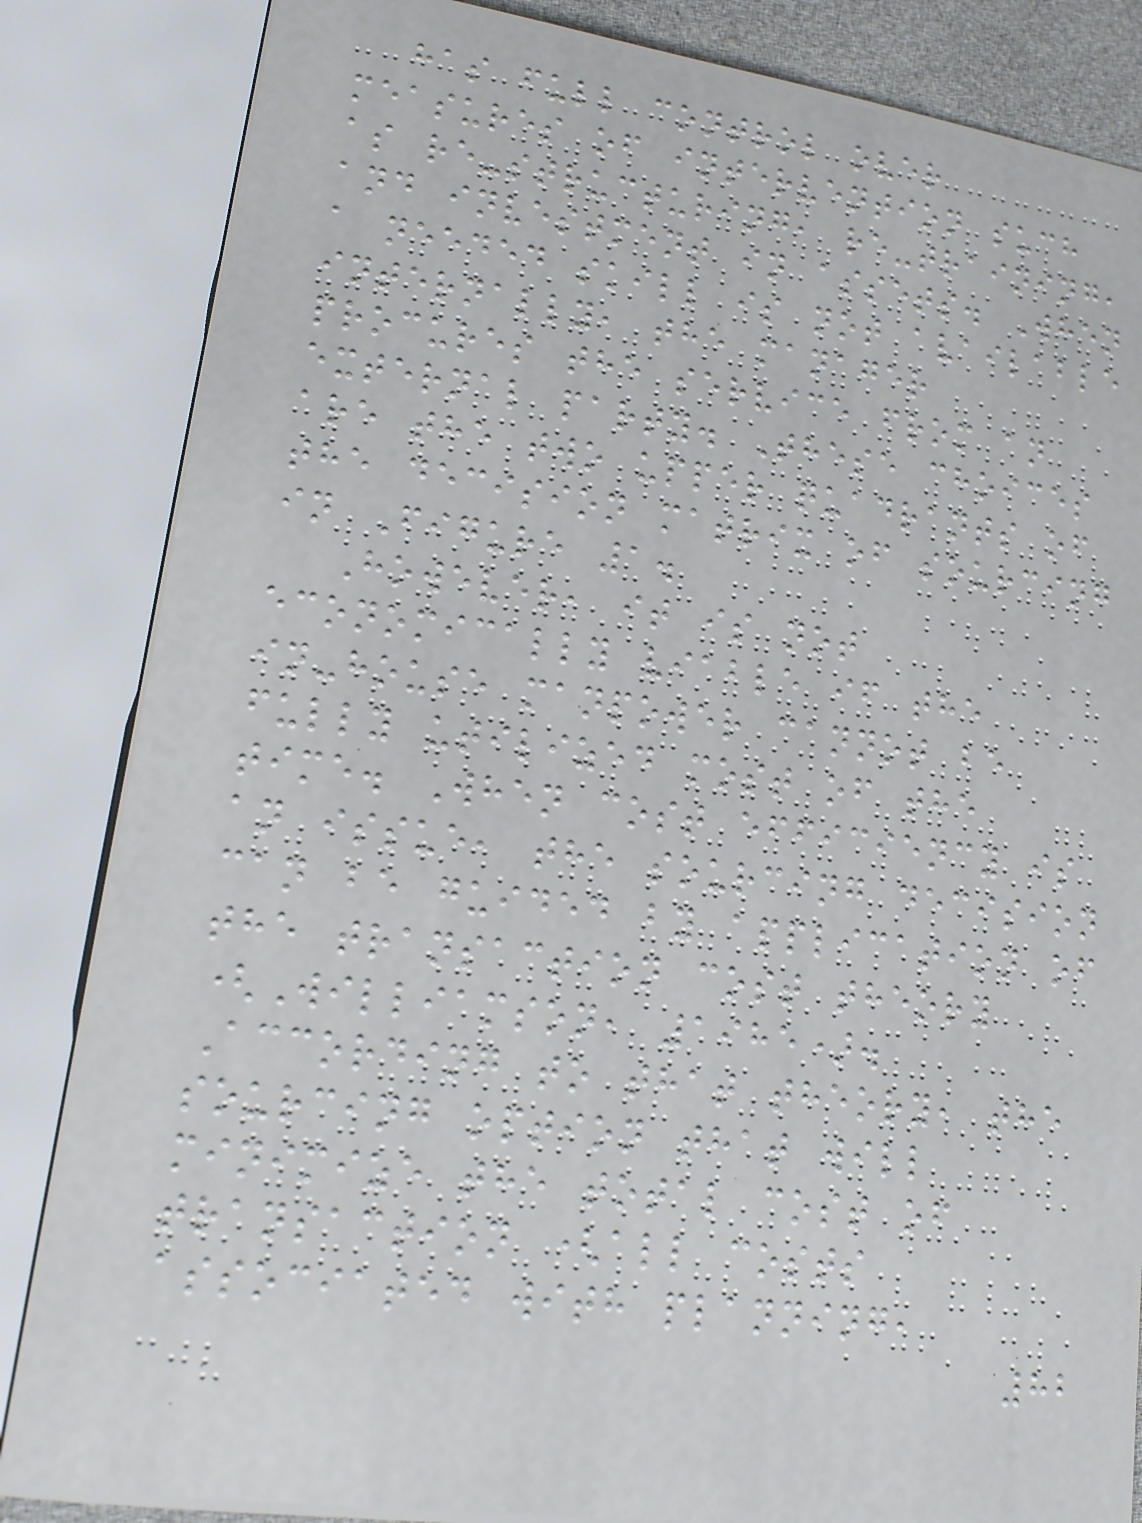has full control over
measures of intervention such
as re-structuring, re-training,
and investment in assets. When
a needed skill is not available
internally, the manager
procures the service from an
external party. These choices
are the two upper quadrants of
the decision matrix of sourcing
in Figure 1.
However, it is not
economically viable if the
in-house manpower cannot be
fully utilized most of the
time. When cost efficiency is
an issue, the sourcing decision
can be guided by application of
the transaction cost theory
(Williamson, 1985).
According to that theory, the
sourcing option that will
minimize the total cost of
transaction (all costs
associated with planning,
82
